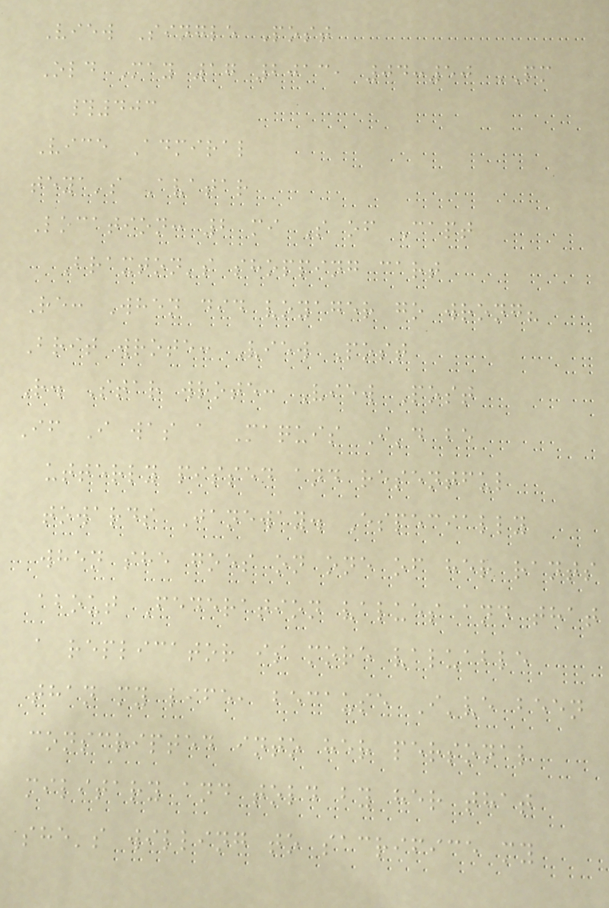View Single Post
Old May 17 2013, 04:50 PM
#403
Vice Admiral
teya's Avatar
Location: 2 mi S of Capt
Braxton's shopping cart
Re: When did voyager go wrong?
Brit wrote: View Post
R. Star wrote: View Post
If I was a Maquis I'd be
utterly pissed and resentful
towards Janeway. Especially
when she goes on one of her rants
about Federation values and that
a replicator is more valuable
than my life, because I've been
conscripted into her personal
military and told by her that
she's willing to sacrifice my
